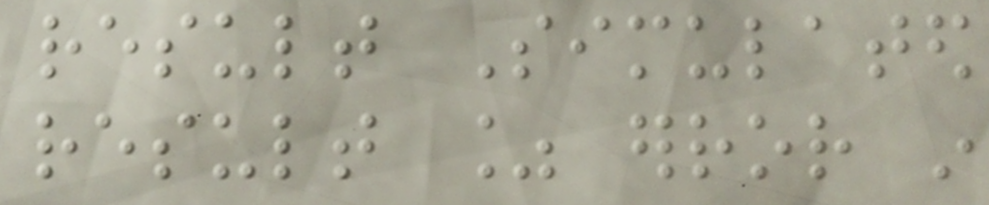result Simulated
result % error in
